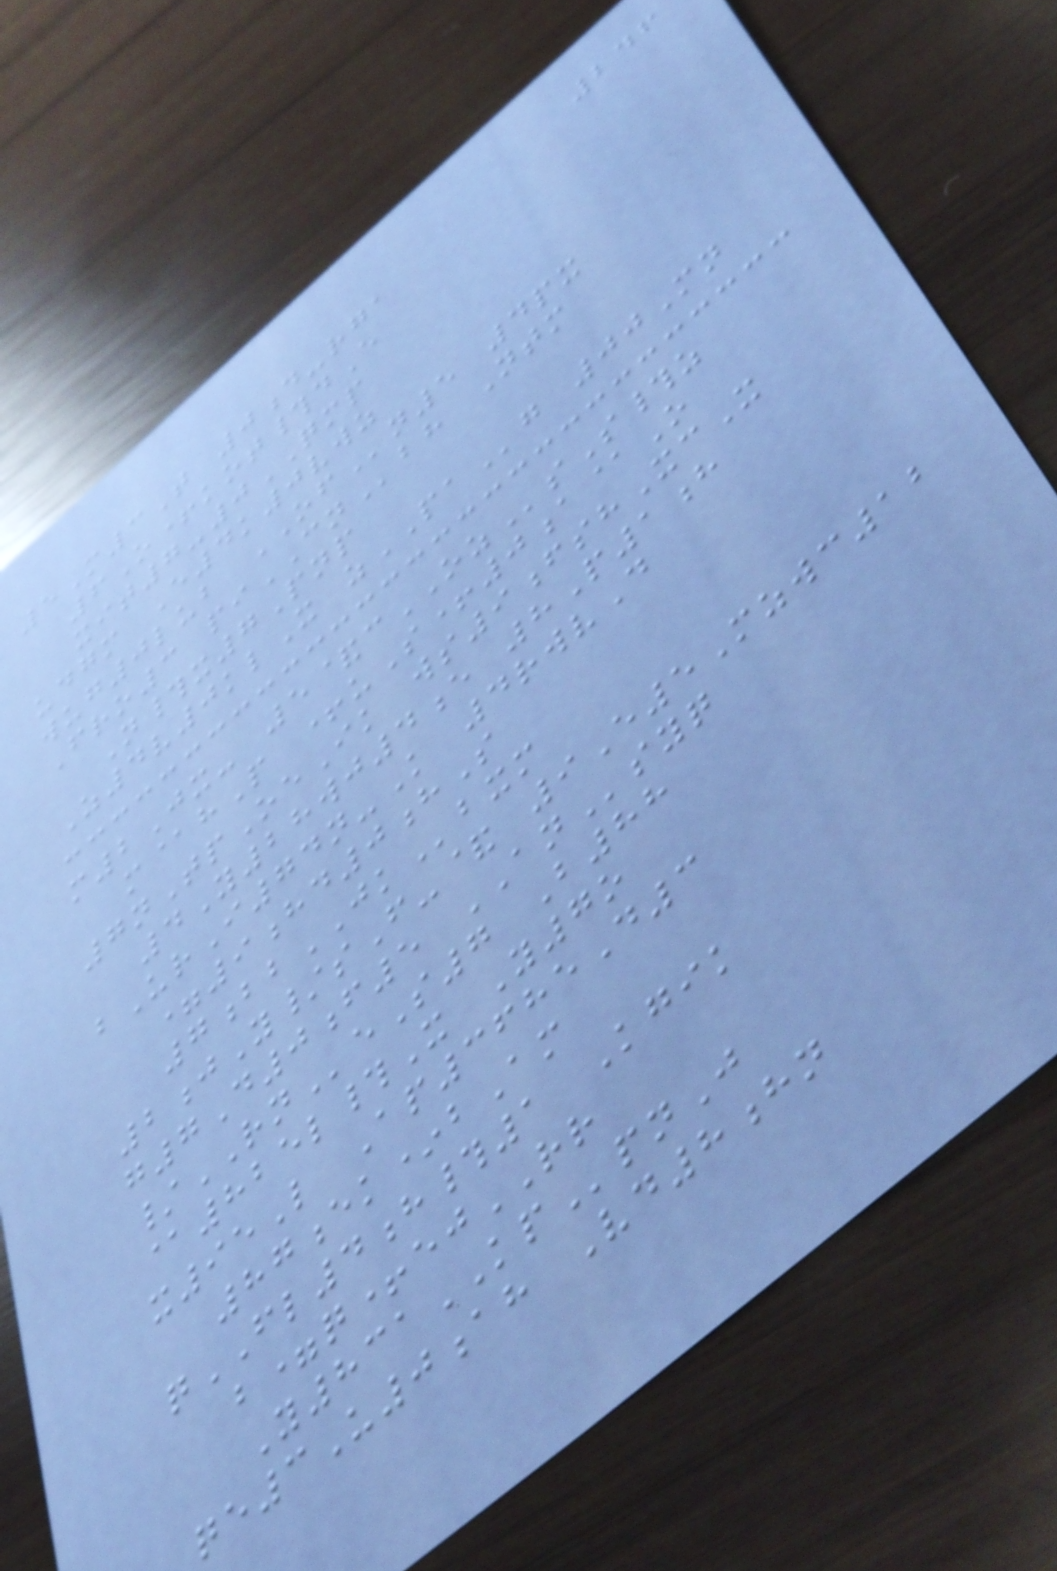246
5M3T 0d-rga
6O+kot#dE
xit7-0QMP
udgm E4k0vwz
wug0lub OFn5 4px
Fro3 piCNbh Ntm
N#x7Pnp
Z4v0klX zPAg 00Mn
m2Jx- 5&cOZsS#z
m@hP +uS+0a@O
7nTpOeIk ws9fshXcX
4Y28wj4e 8P1h
bUrI74n-K 4rwvD
=9hd0hS
7bbJKbxm
2jY/sF-& 9E5Mzwc12
g7D0f5 ANsyq
/RNeS7 B88
@825l#X Y7o
x95L Ap3685D3
87ek*bAm
qFL4h#1 Kgik
b=q+ejRR
Y831KPpnJ
qe3U0ah Vd8hn
